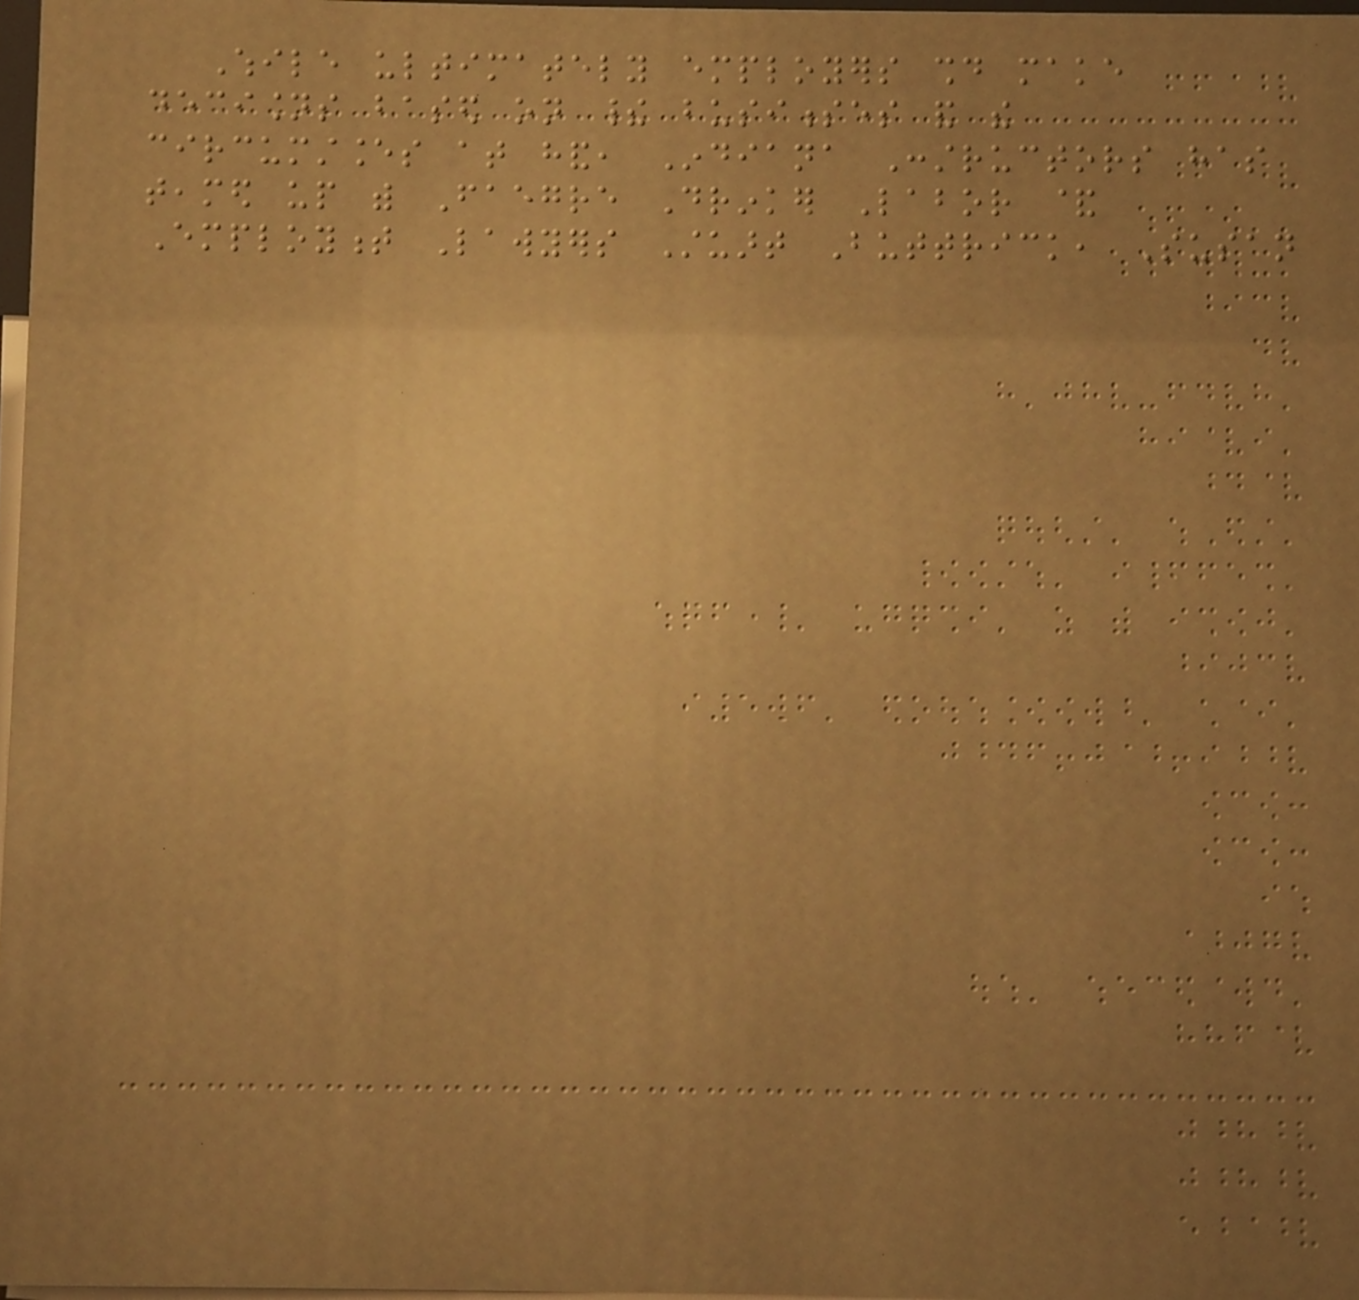While ultimately employers should make
decisions based on their businesses and the
circumstances at hand, Indiana Constructors has
teamed up with Faegre Drinker Labor &
Employment Lawyers Stuart Buttrick, Susan
